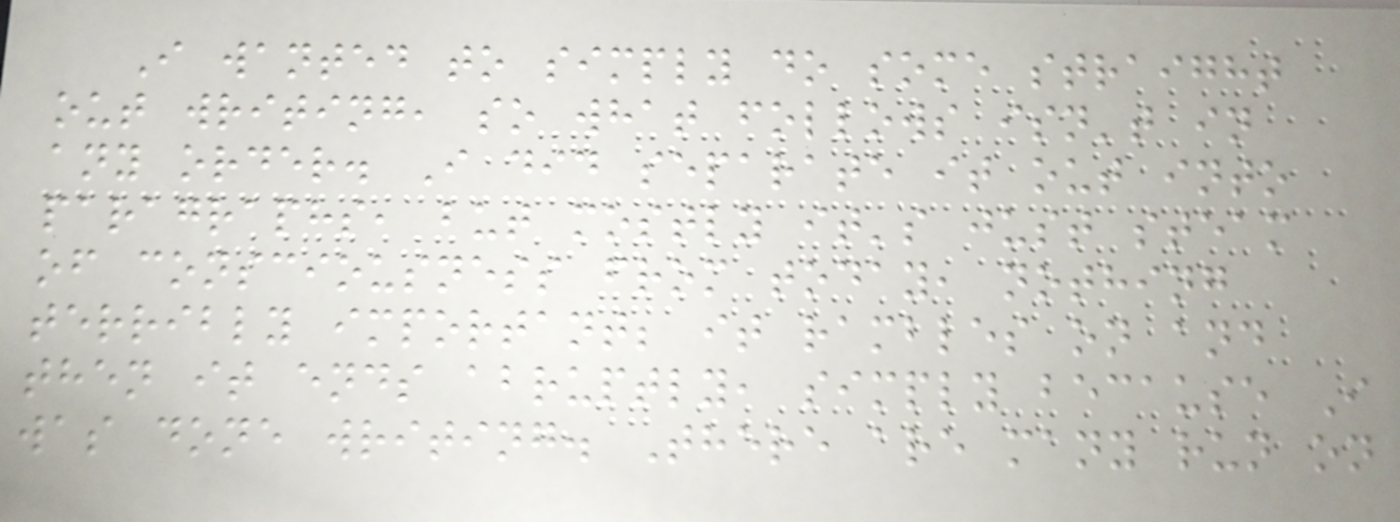I wanted to simply do some straight
out writing, so what follows isn't in
any order. I did separate it out into
paragraphs, but mostly it's just steam
of consciousness from today, nothing
terribly important; it rambles on and
then it ends abruptly, simply because I
was done writing. There are many run on
